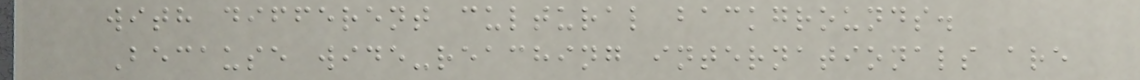with different cultural backgrounds.
Because wide-reaching internationals are
